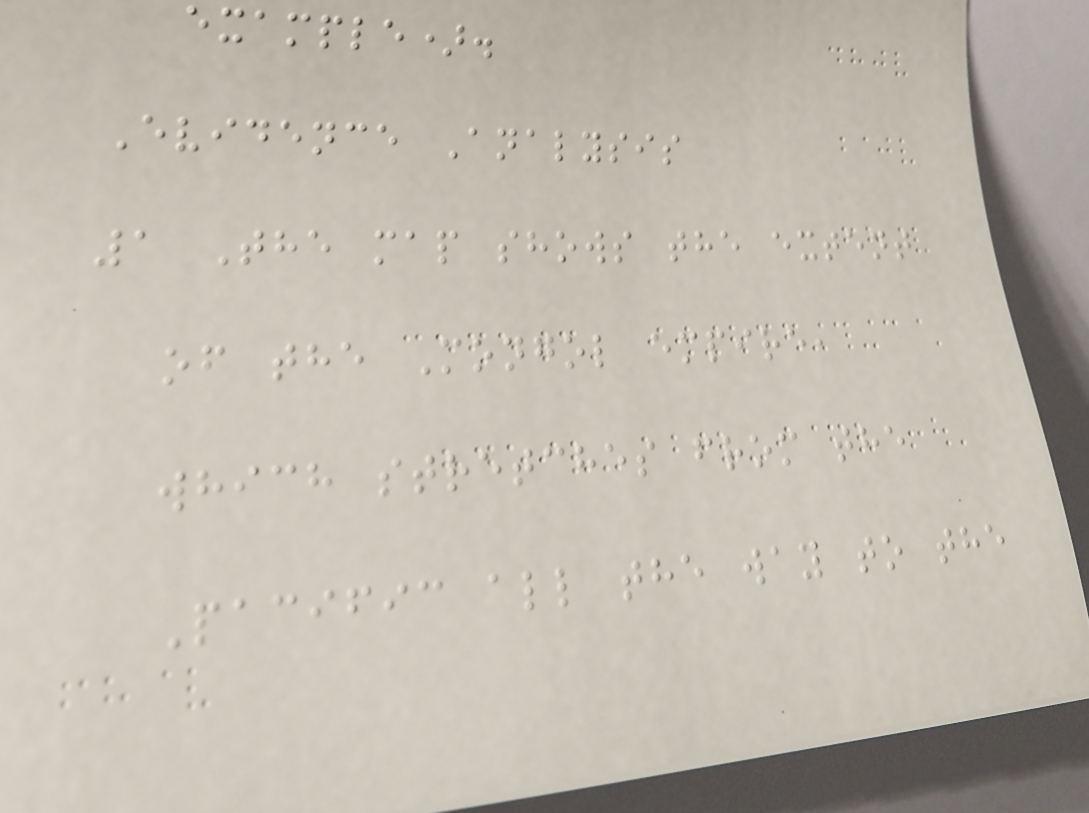example).
Evidence Analysis
1 The map shows the extent
of the Mongol empire,
which stretches from the
Pacific all the way to the
